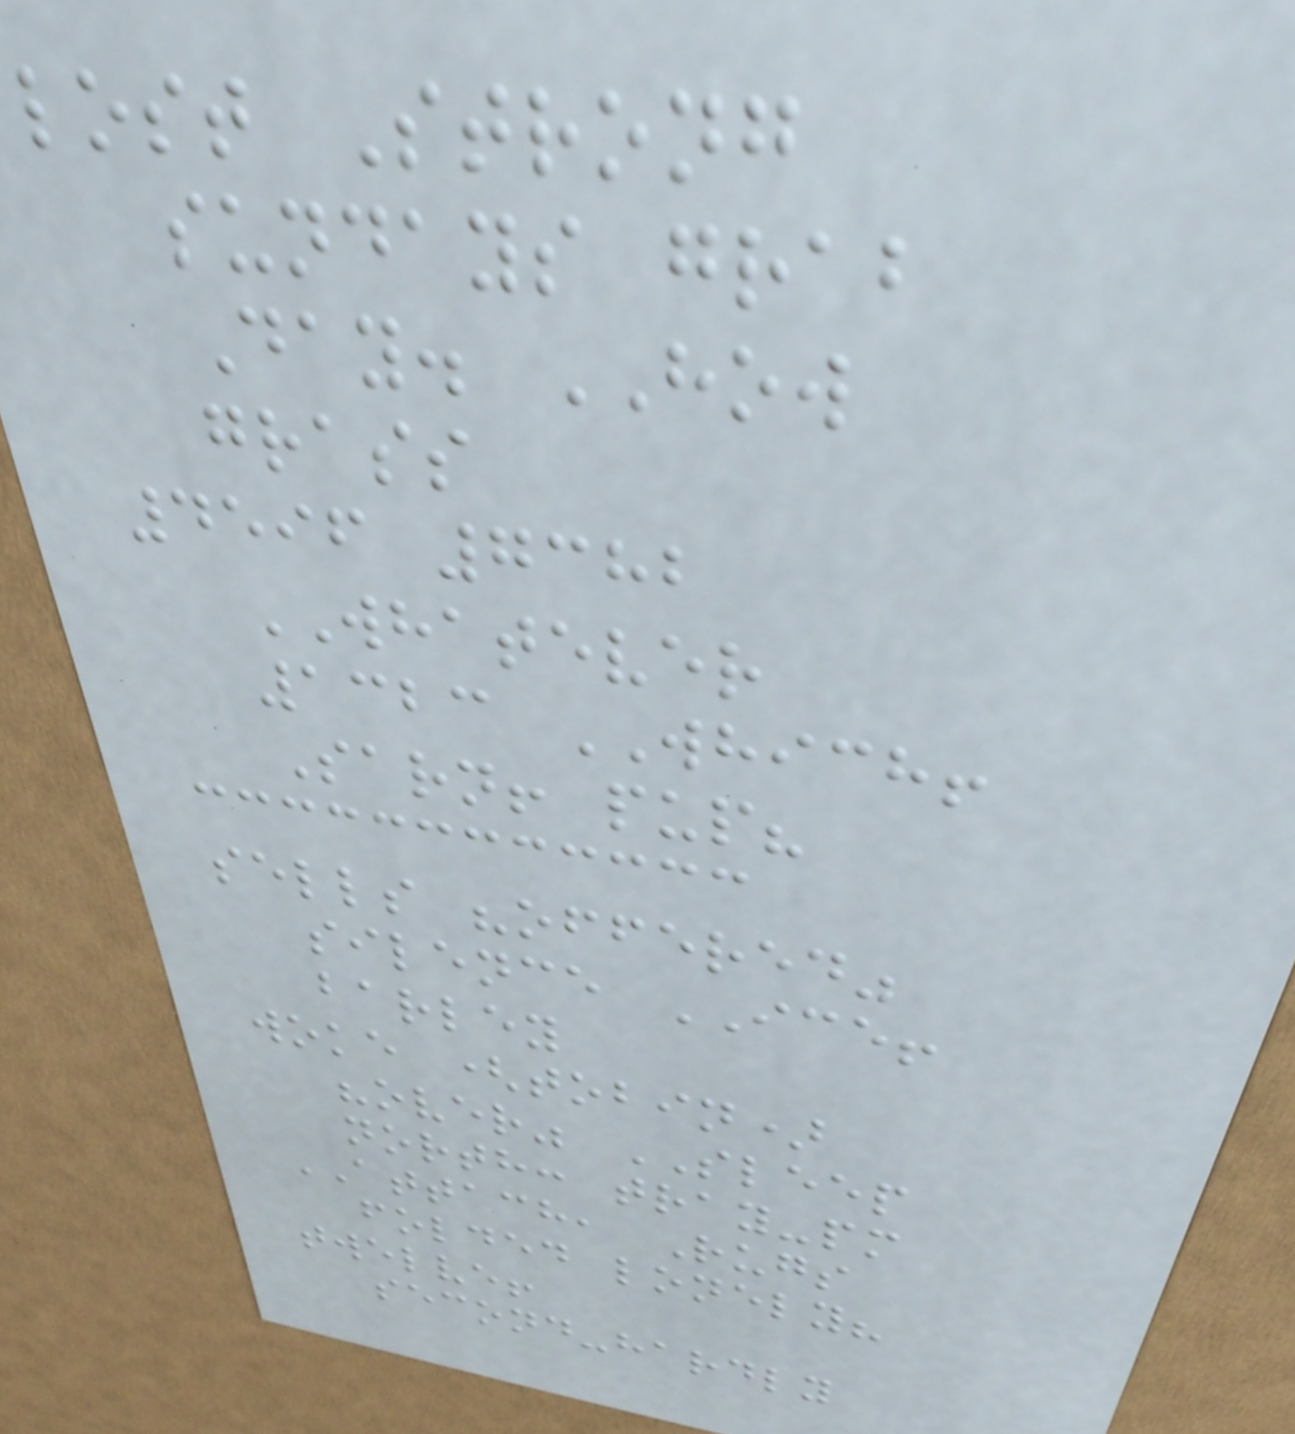lost Strong
sundays grab
Day. HOW
grass
4596 7382
WHATEVER
1323 WHICH!
Sarn! pup?
sells "offered"
silence ICE!
barley
woke (tobin)
"over" SLEEP
north: tray-pm
ATTACH, Rugs
folded lonely?
twelve!
second-hardly
